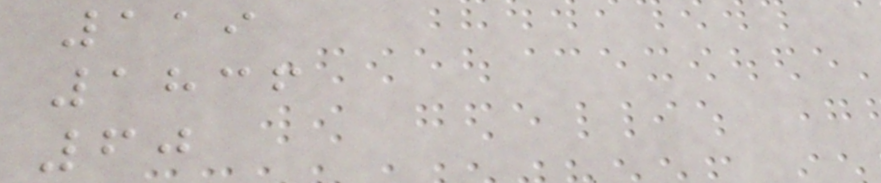119
1836
60
